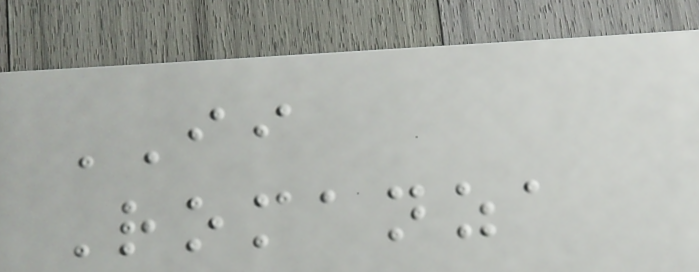II
Romanza
